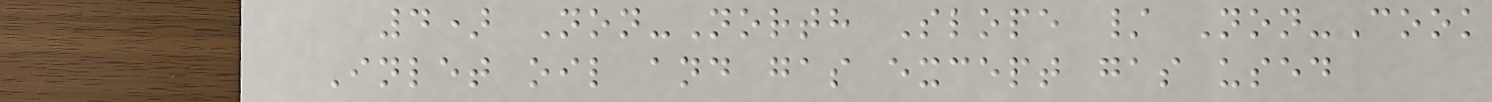4) Non-North Slope / Non-Cook
Inlet oil and gas except gas used
